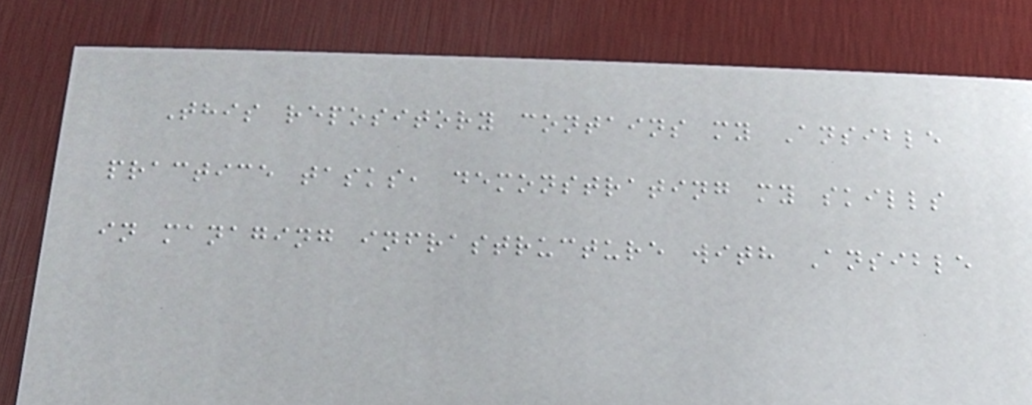This repository contains my Ansible
practice tasks, demonstrating my skills
in managing infrastructure with Ansible
